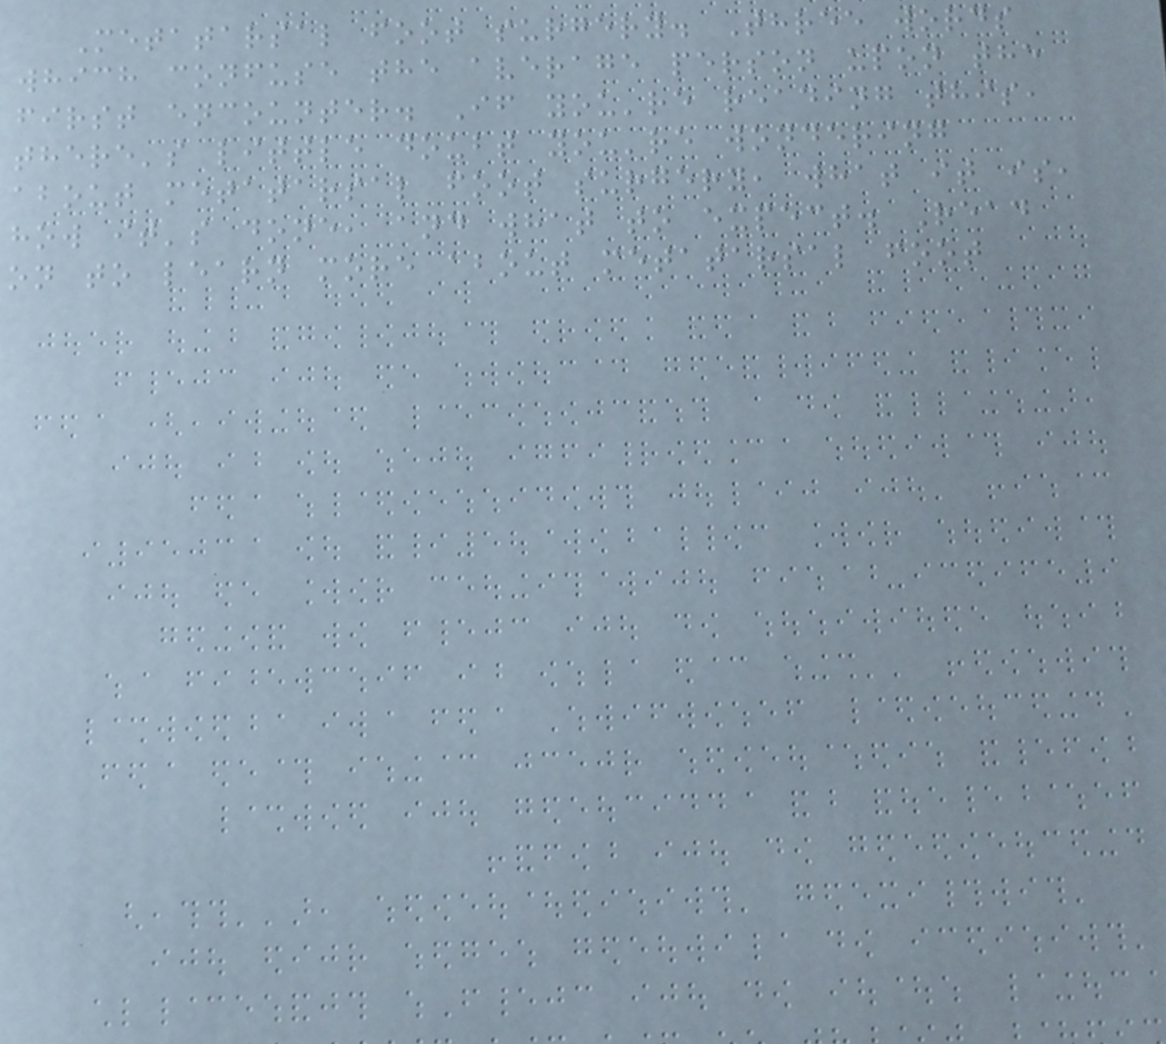Metatarsal foot surgery. Three words
which confuse the average person upon the
first encounter. If you're reading this,
there's little doubt you're wondering
about metatarsal foot surgery, what it is,
how it's done, and what to expect. Read
on to learn more about metatarsal foot
